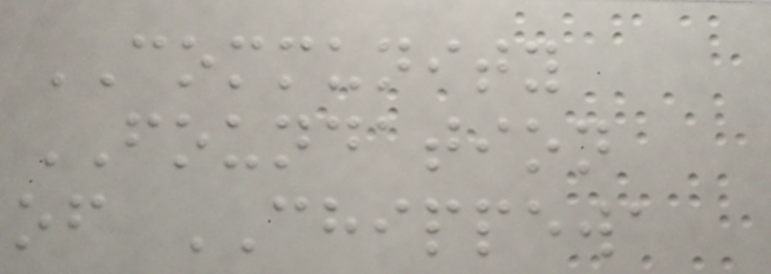COMMUNITY
FOUNDATION
of CHIPPEWA
